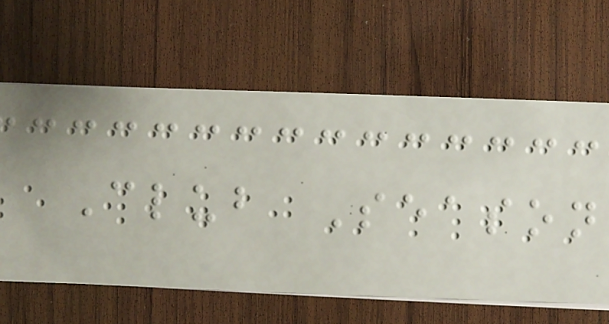Club Season
